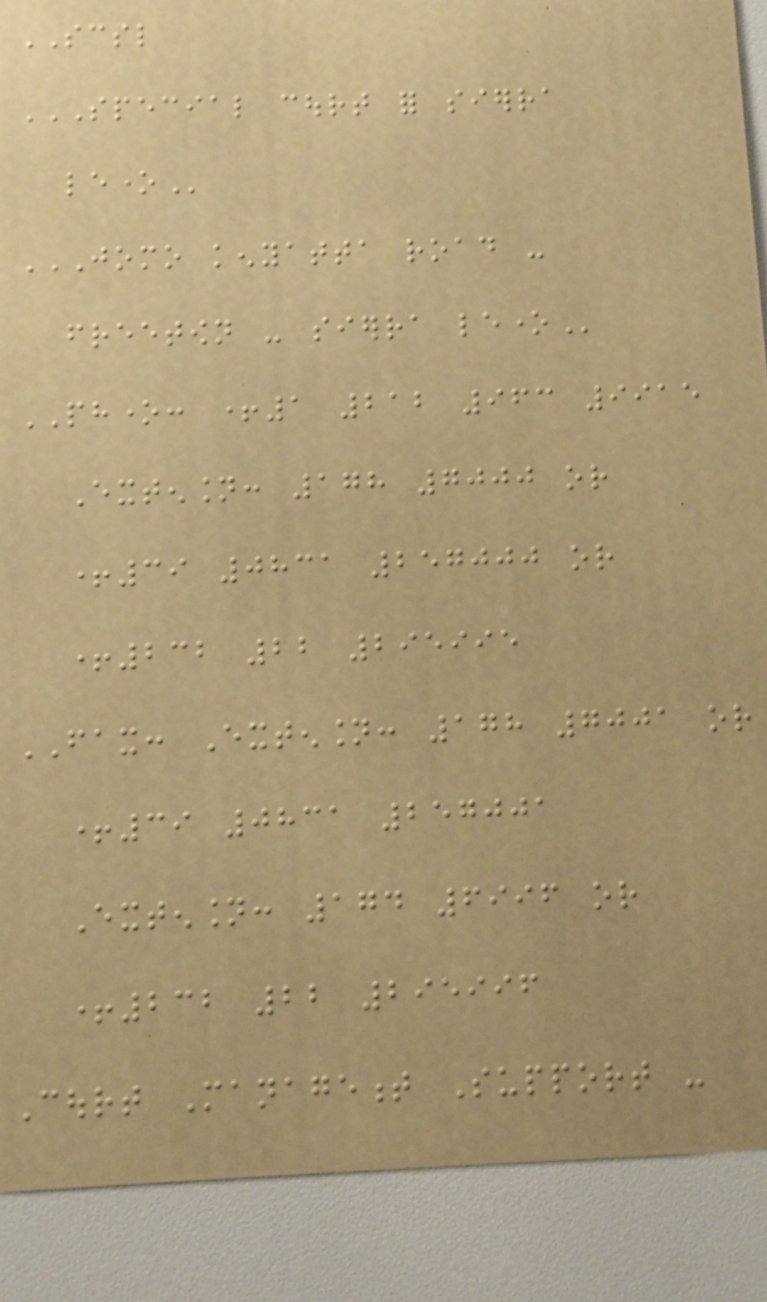SCSL
SPECIAL COURT FOR SIERRA
LEONE
JOMO KENYATTA ROAD -
FREETOWN - SIERRA LEONE
PHONE: +1 212 963 9915
Extension: 178 7000 or
+39 0831 257000 or
+232 22 295995
FAX: Extension: 178 7001 or
+39 0831 257001
Extension: 174 6996 or
+232 22 295996
Court Management Support -
